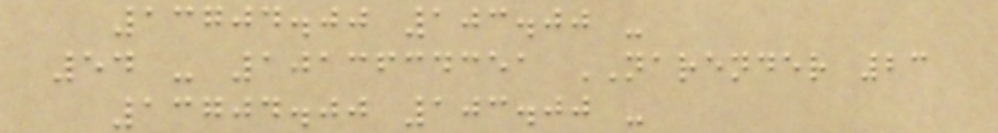13704.00 103.00 -
54 - 1013634351 NARENDER 23
13704.00 103.00 -
